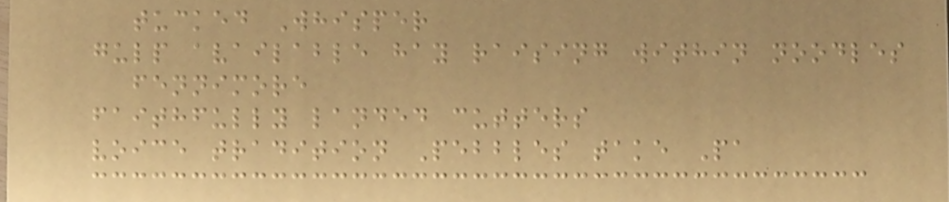tucked Whisper
gulp available hay raising within noodles
fennimore
faithfully landed cutters
voice tradition Pebbles take Pa
